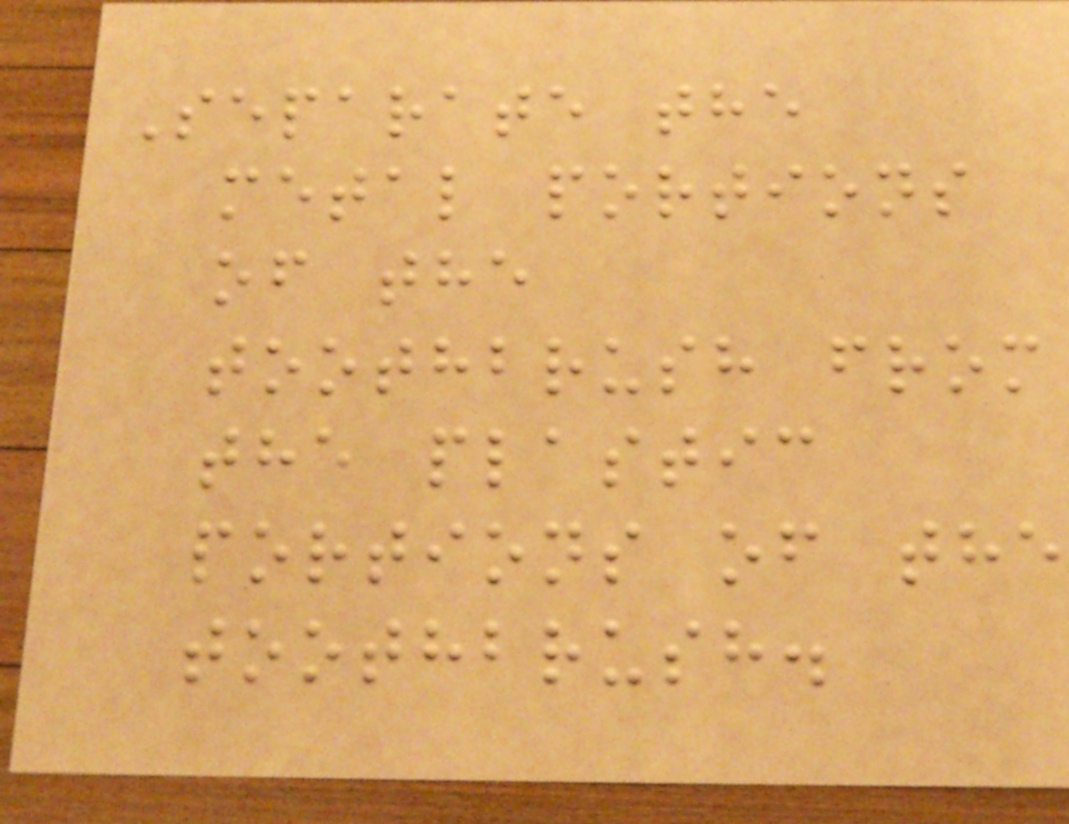Separate the
metal portions
of the
toothbrush from
the plastic
portions of the
toothbrush.
